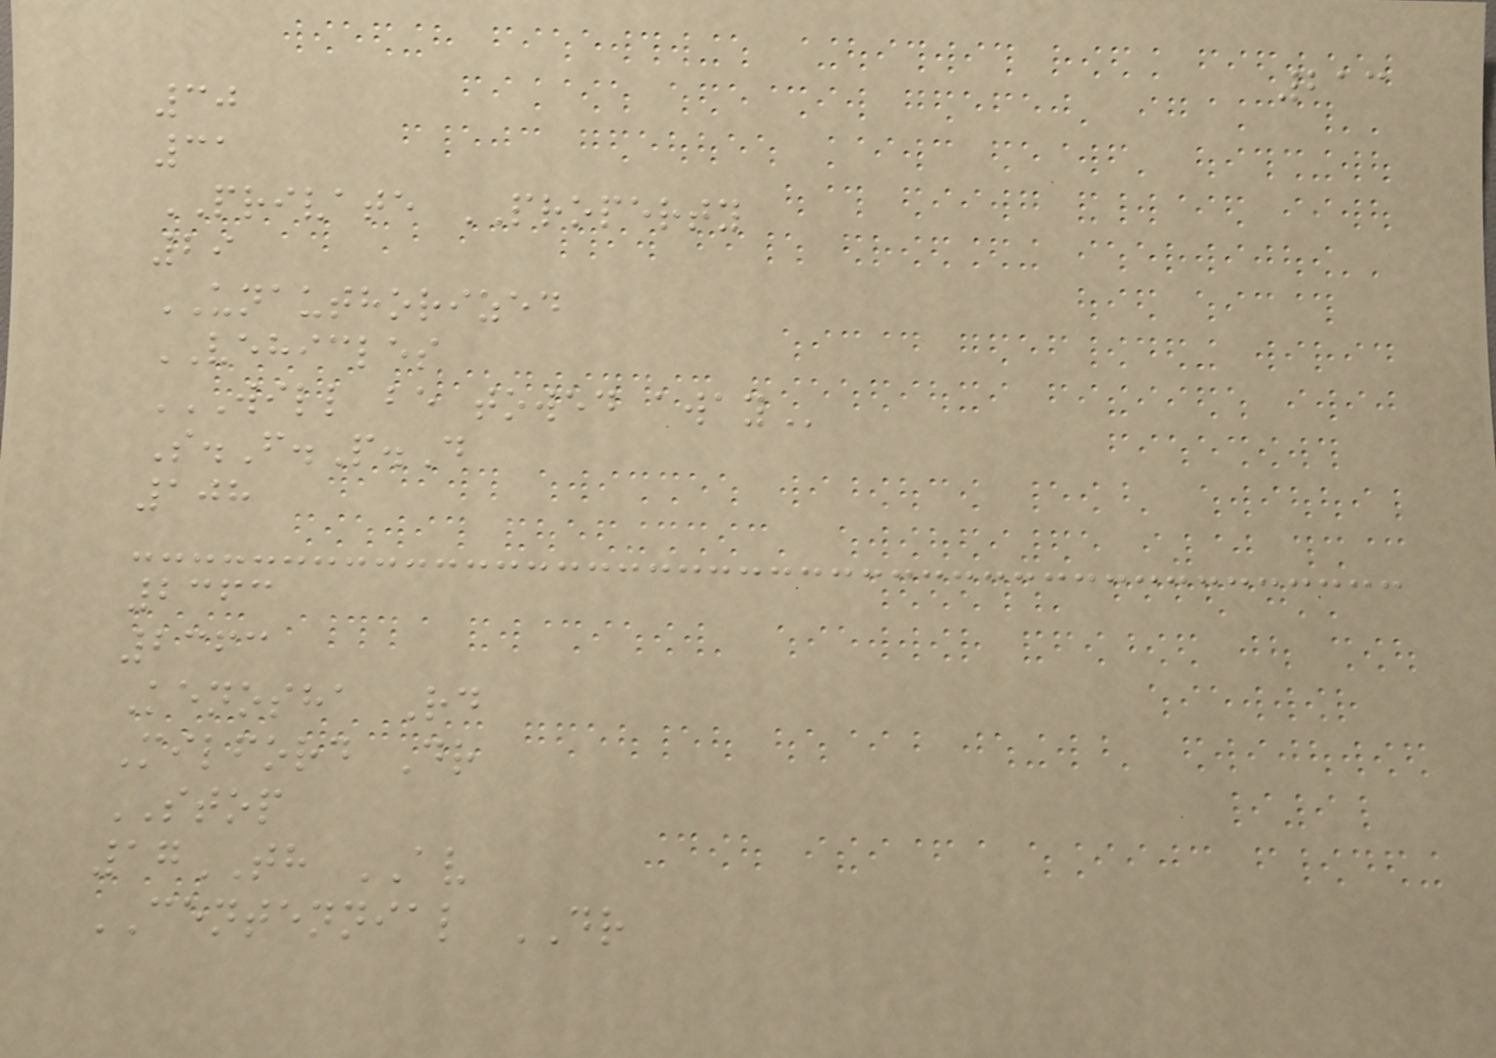213
30
31
PRIVATE PROPERTY
29
UNAUTHORIZED
VEHICLES
WILL BE TOWED AWAY
S.F.P.D
108
2363
2363
Kenosha Rd
Milford Dr
STOP
17TH AV
CENTENNIAL DR
